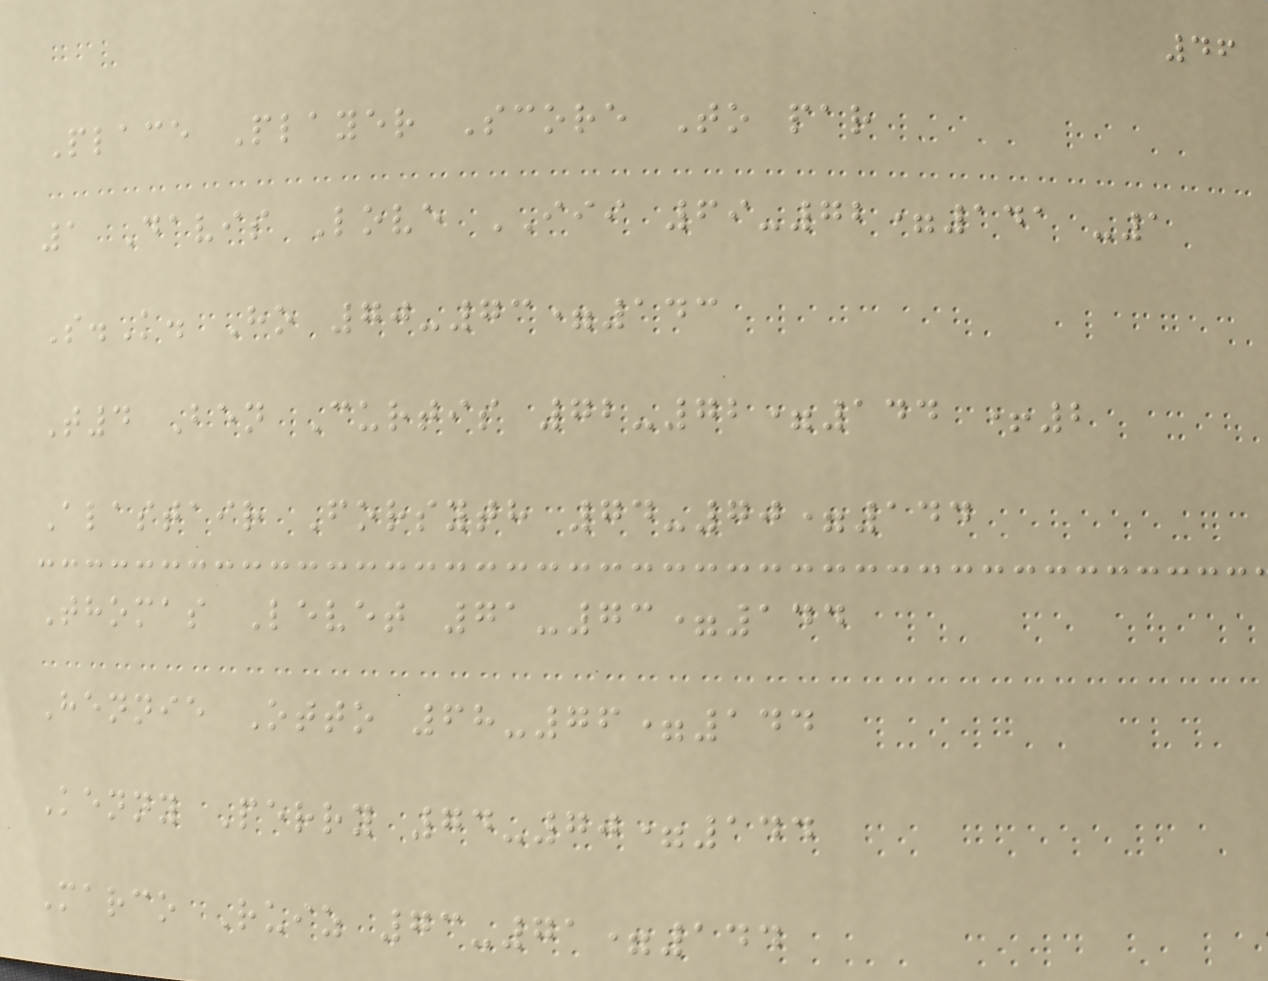46
Place Player Score To par
1 Davis Love III 69-72=141 -1
S.K. Ho 70-73=143
T4 Ben Curtis 72-72=144 +2
Alastair Forsyth 74-70=144
Thomas Levet 71-73=144
Hennie Otto 68-76=144
Kenny Perry 74-70=144
Marco Ruiz 73-71=144
